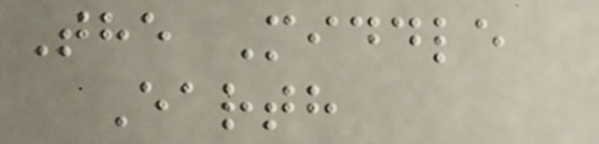The Middle
Earth
